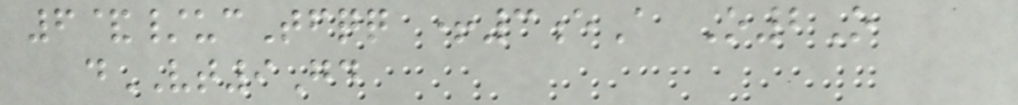6&/ucTfqq +3eA O2O
dVT9Gd
